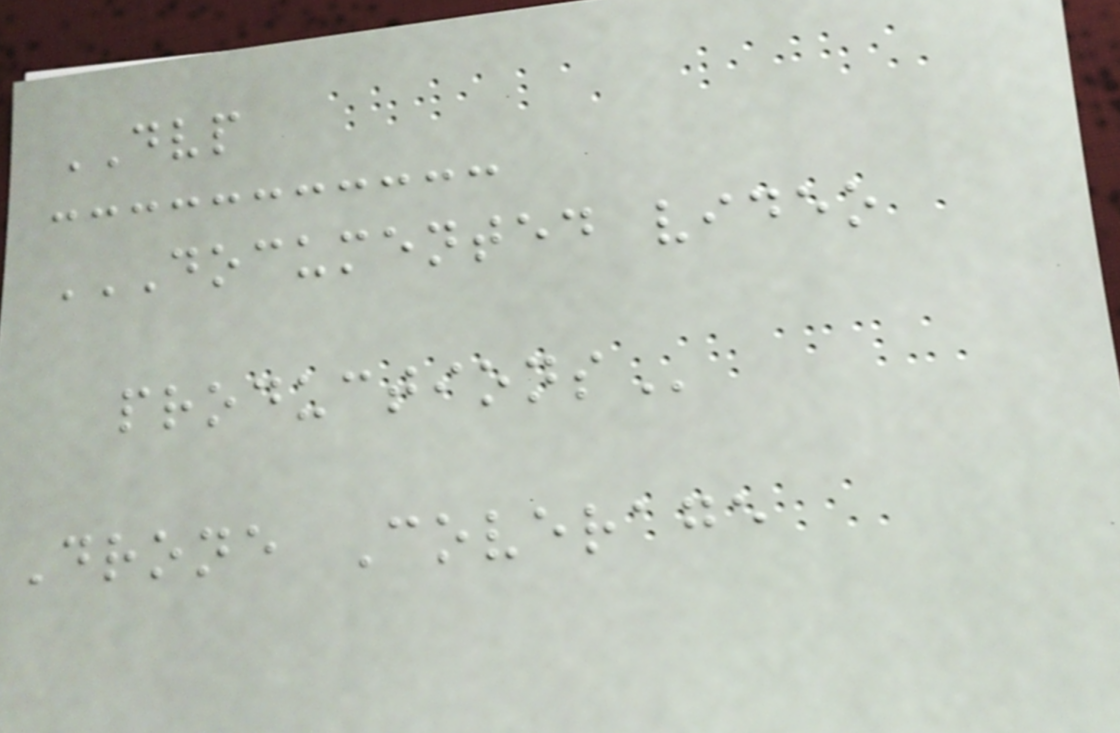DVP
DOCUMENTED VIDEO
PRODUCTIONS
Drone Coverage
